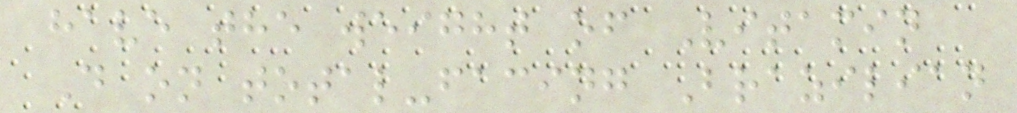have the weight of Vitamin
D on total-facing Brazilian
